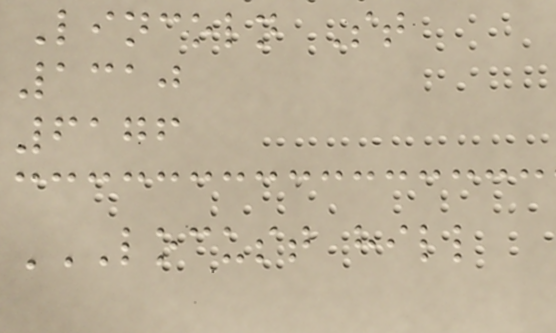Lincoln St
1310
6176
LOCUST HILL
